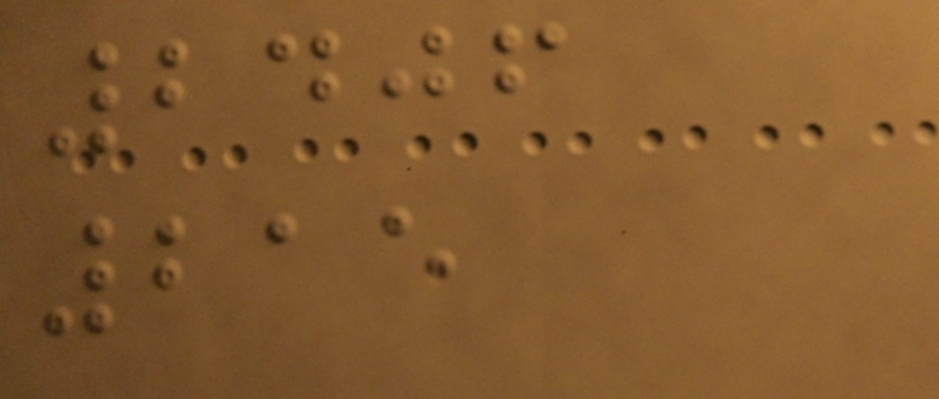2406
215
